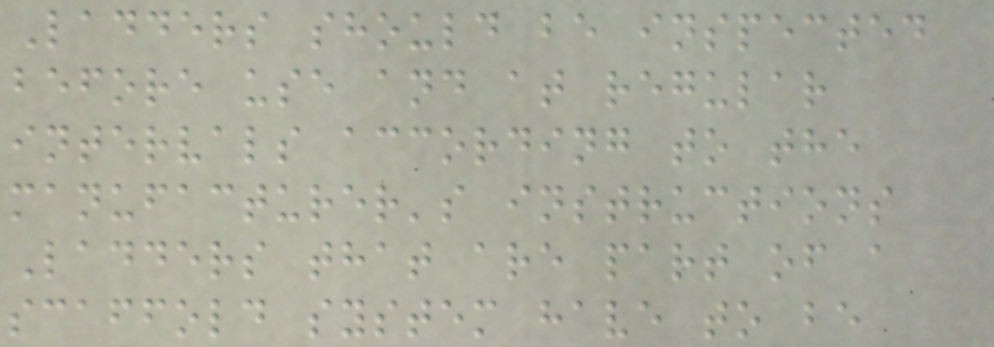Ladders should be inspected
before use and at regular
intervals according to the
manufacturer's instructions
Ladders that are part of a
scaffold system have to be
